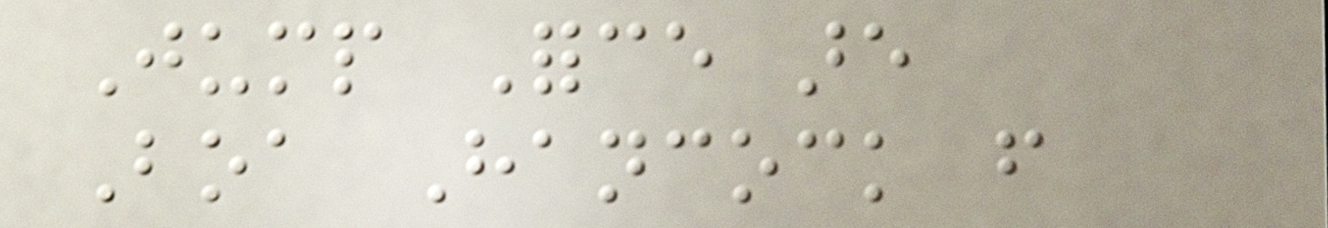Jump Force are
Boa Hancock from
